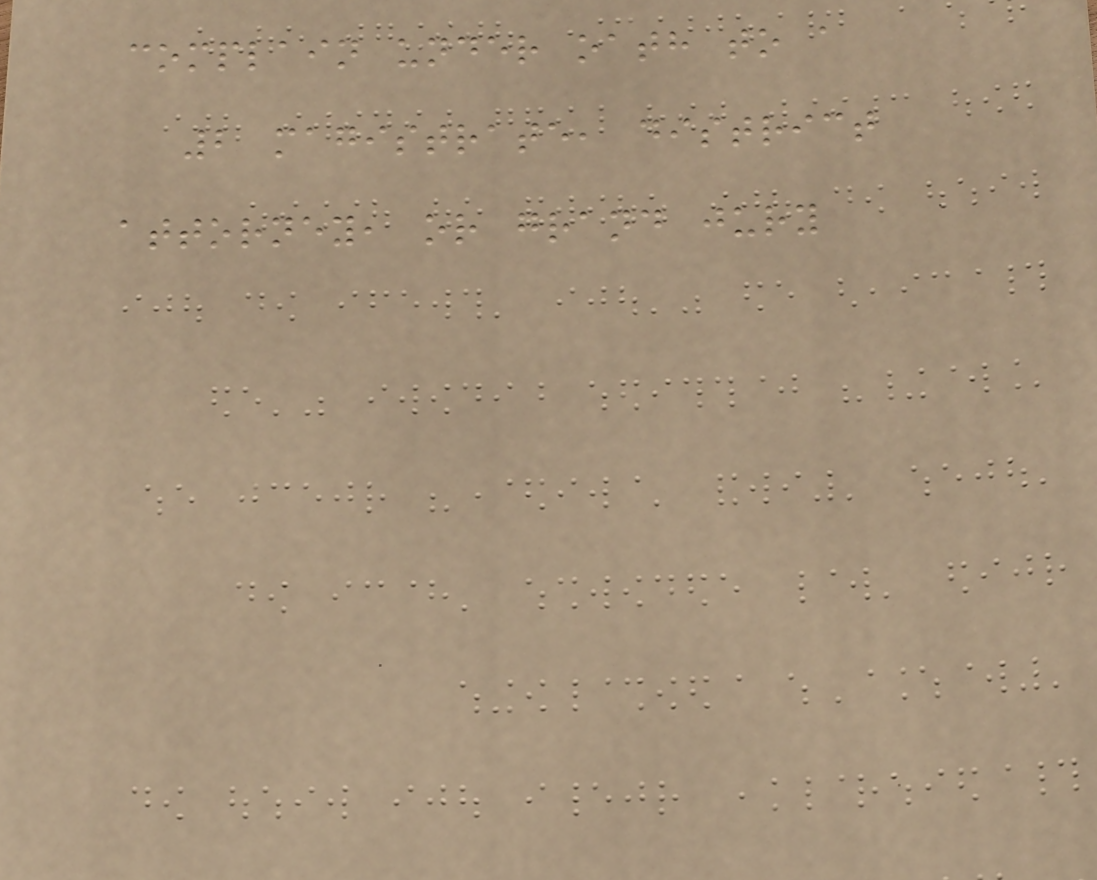complain under oath to a
2 magistrate, district
attorney, or grand jury
